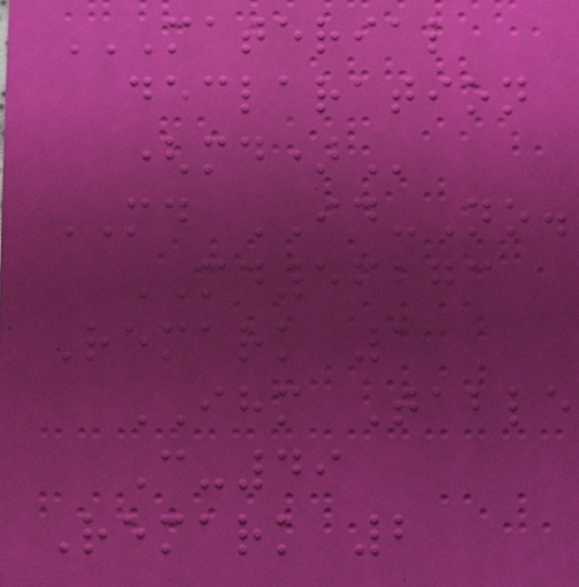MATERIAL
DECLARATION
(MD)
MD ID-No.
MD56273
Remark 1
IHM Table
C-49
Remark 2
